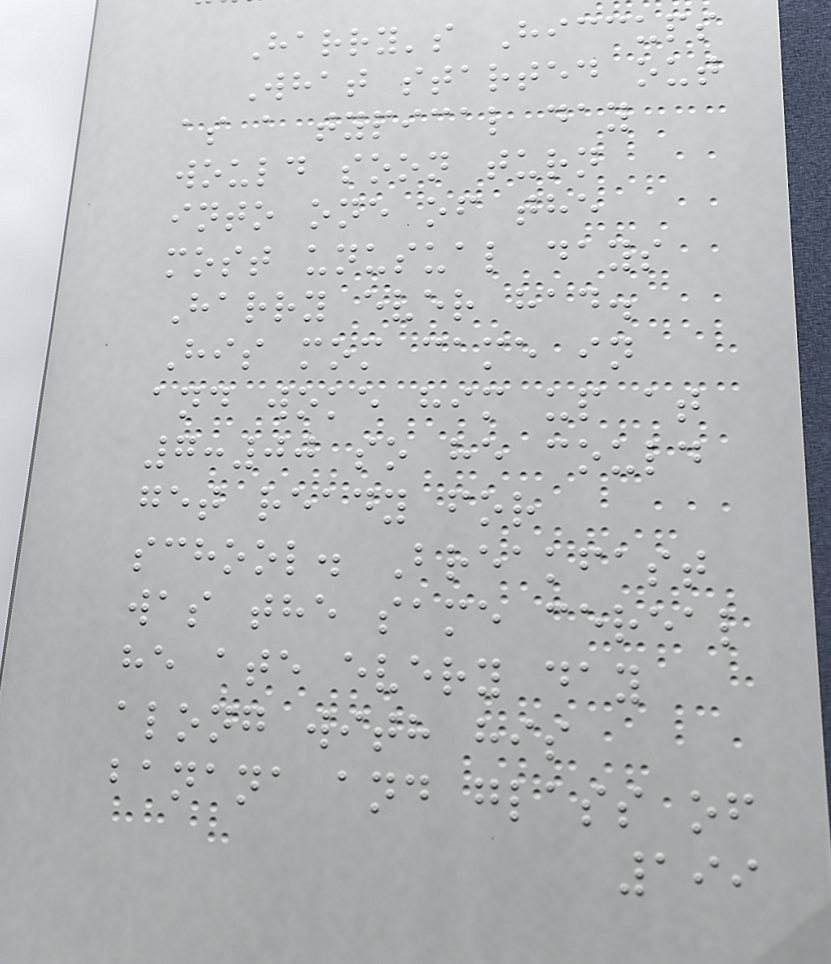Harry's Hiccups
What started out
as a typical day
would soon turn
into one of the
most unusual days
Harry ever had.
His mom came in
and woke him up at
7:00 so he could
get ready for
school. Breakfast
was the same cereal
he ate every day
along with his
banana and glass of
199
